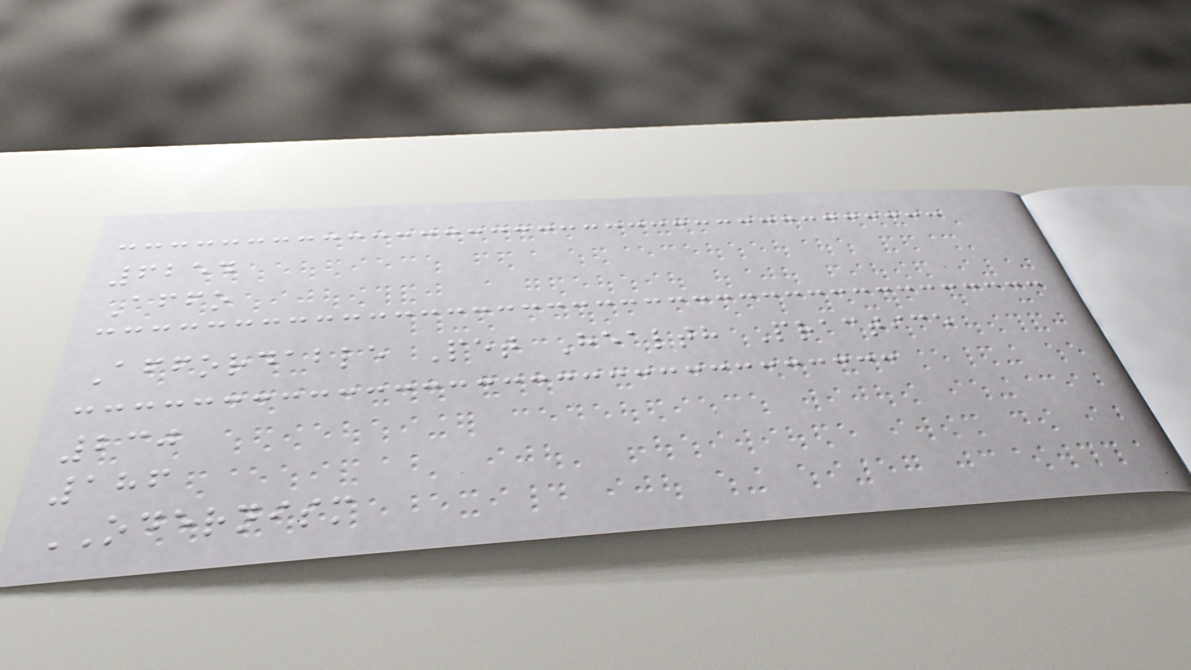6254
Affo
Affordable Pet Health Practice
230
186
ODERNISM
